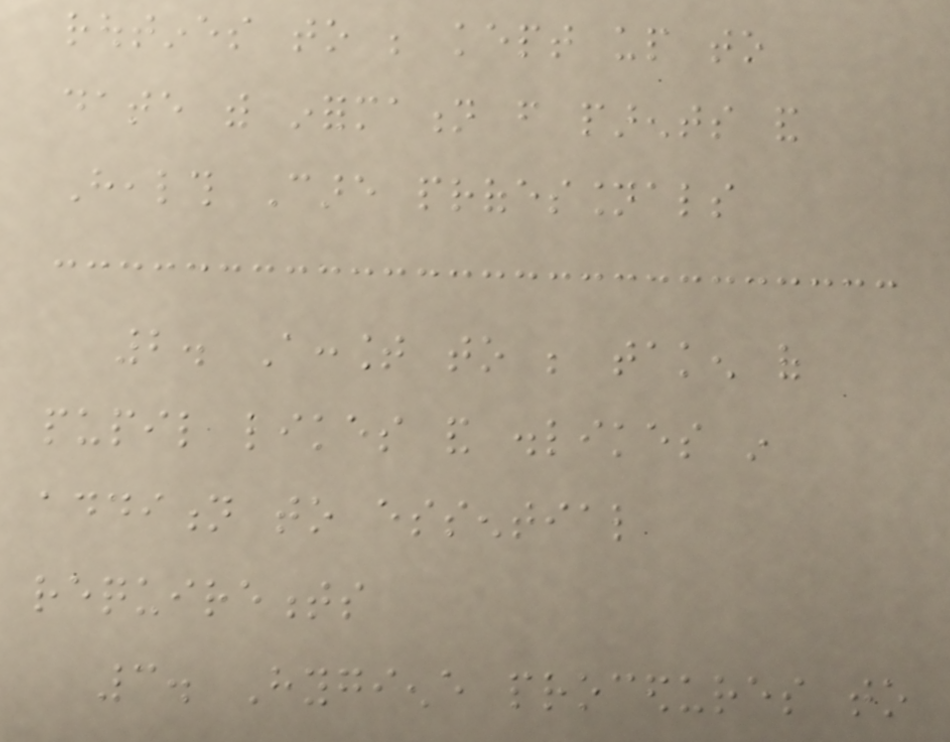routines to be kept up to
date with information from parents and
Health Care professionals
2. Account to be taken of
pupil likes and dislikes in
addition to essential
requirements
3. Hygiene procedures to
